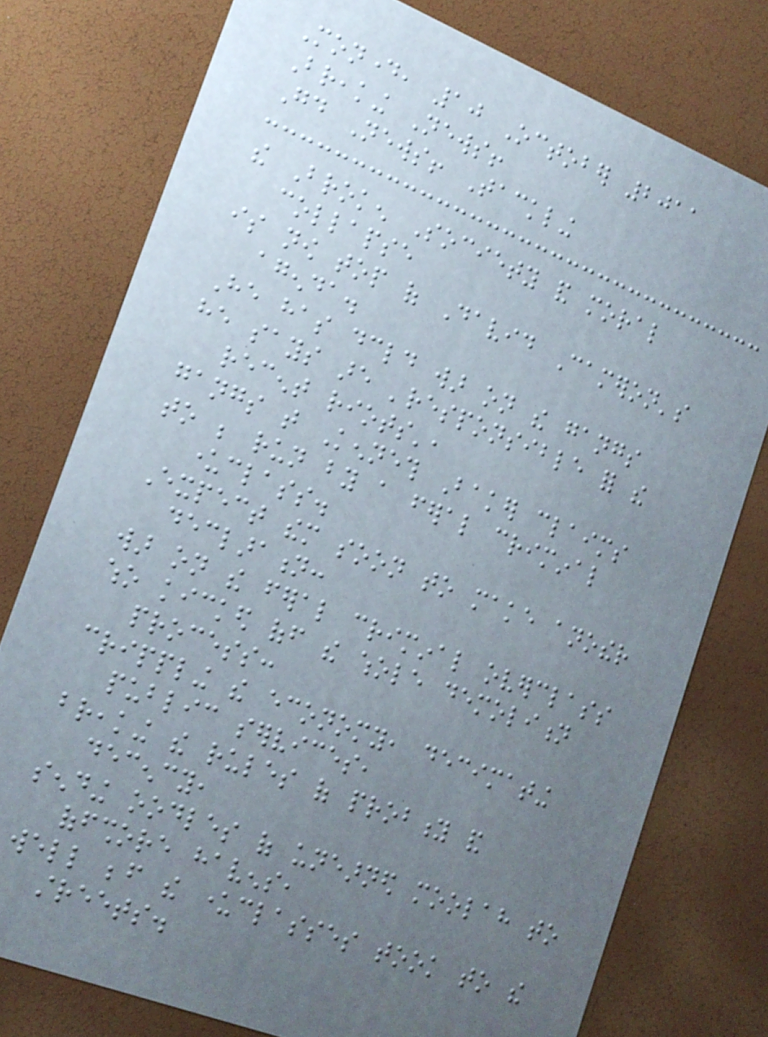Monday, 10 October 2011
Breaking News!
Good News! Tackling
the Broken Society and moral
collapse
is now top of David Cameron's
agenda.
He has declared war on the gangs
he says are 'responsible for the
recent riots',
gangs that Kenneth Baker claims
to be run by a feral criminal
underclass.
Expect them soon to make another
declaration:
war on the feral criminal overclass
who kicked off the whole demolition
process:
crippling the economy, decimating
public services,
breaking the rules of probity and
decency,
sending oodles of unearned moolah to
offshore havens,
well before the underclasses took to the
streets.
